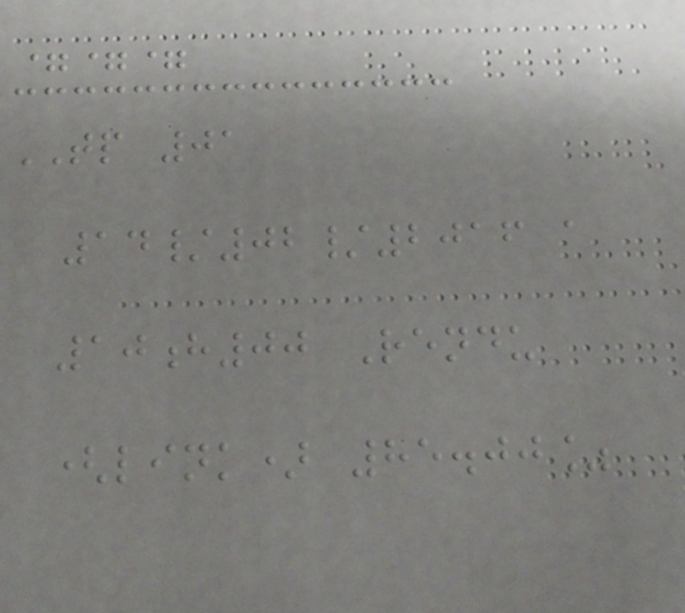===
TP 01
14/02/2016 a
10h00 Rendu
(link) 85.00%
